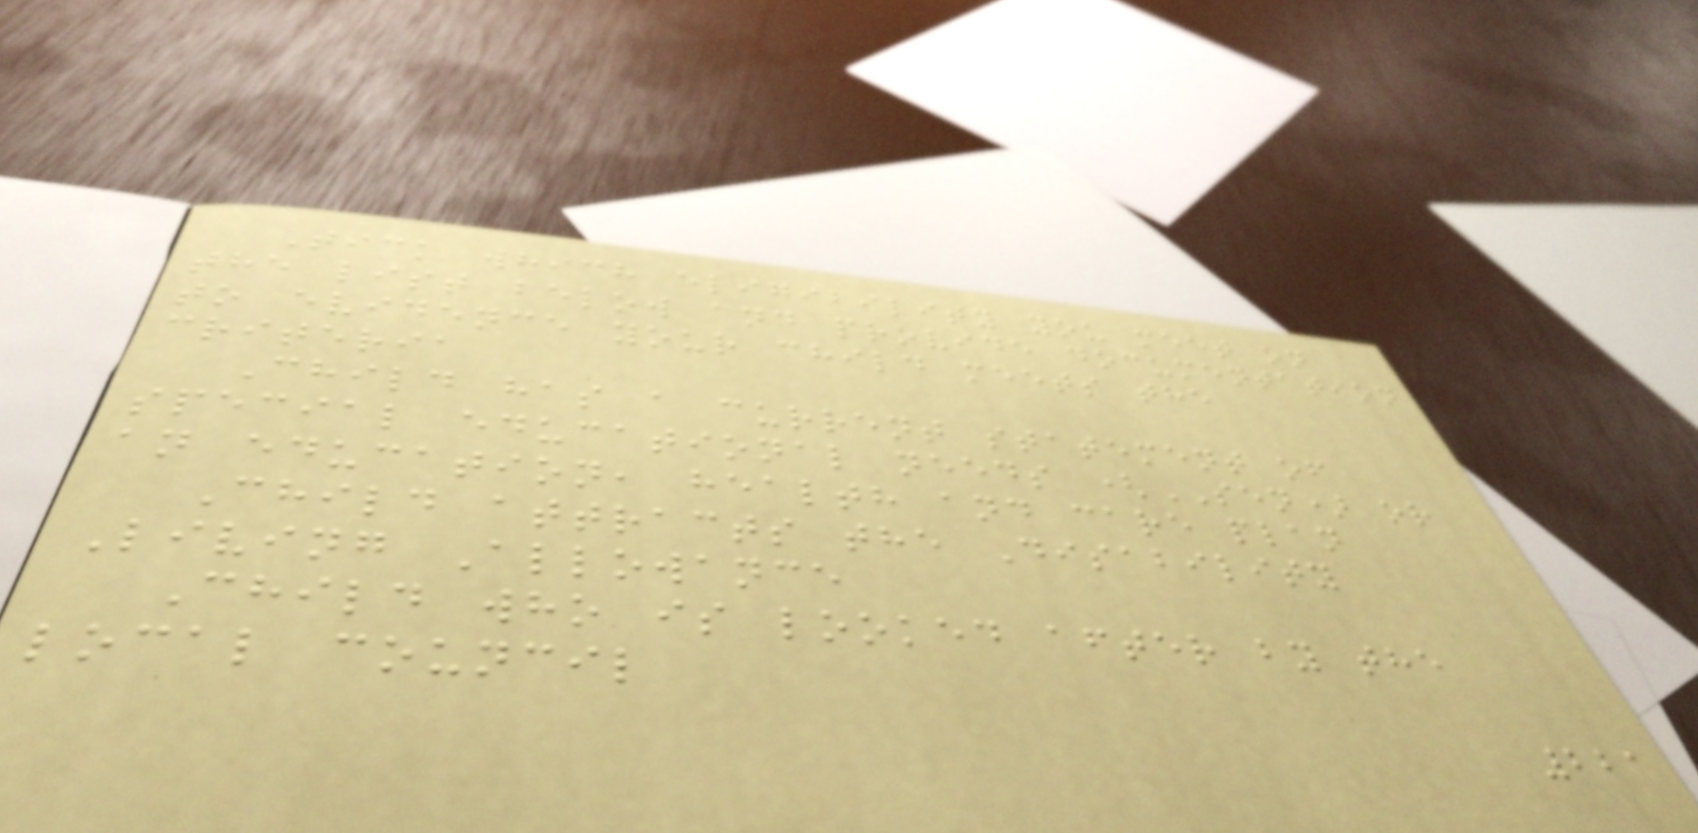Tick which eligibility you meet on
the list below and provide documentation
to evidence your child meets the
criteria
Child has a current statement of
special educational needs (SEN) or
an education, health and care plan
Child attracts the Disability
Living Allowance
Child who is looked after by the
local council
221
